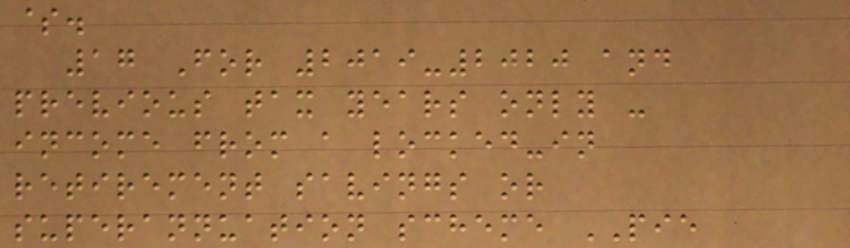$.
17 For 2019-2020 and
previous tax years only -
income from a locked-in
retirement savings or
superannuation scheme PIE
